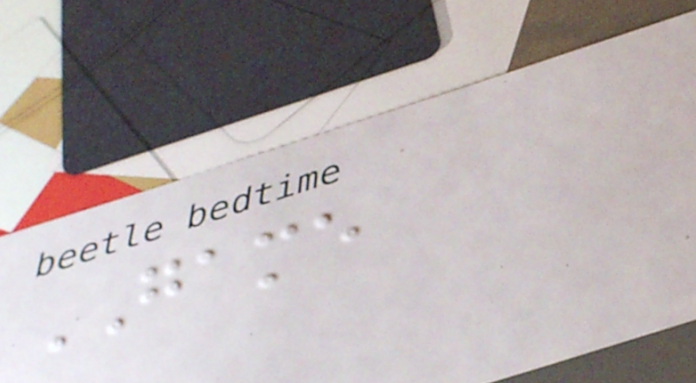GAME
